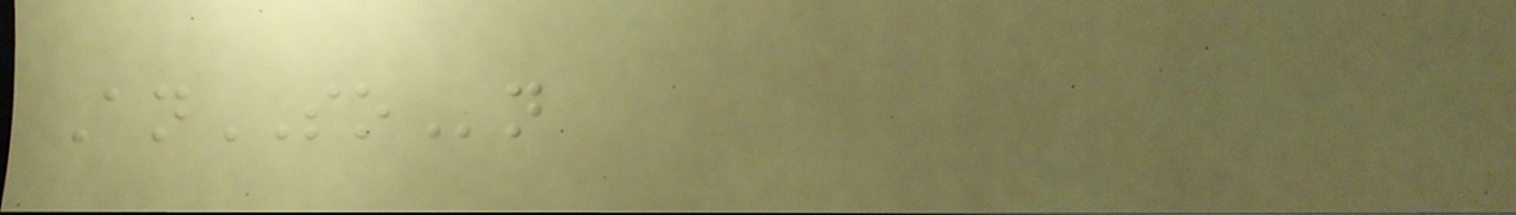AnSOn
